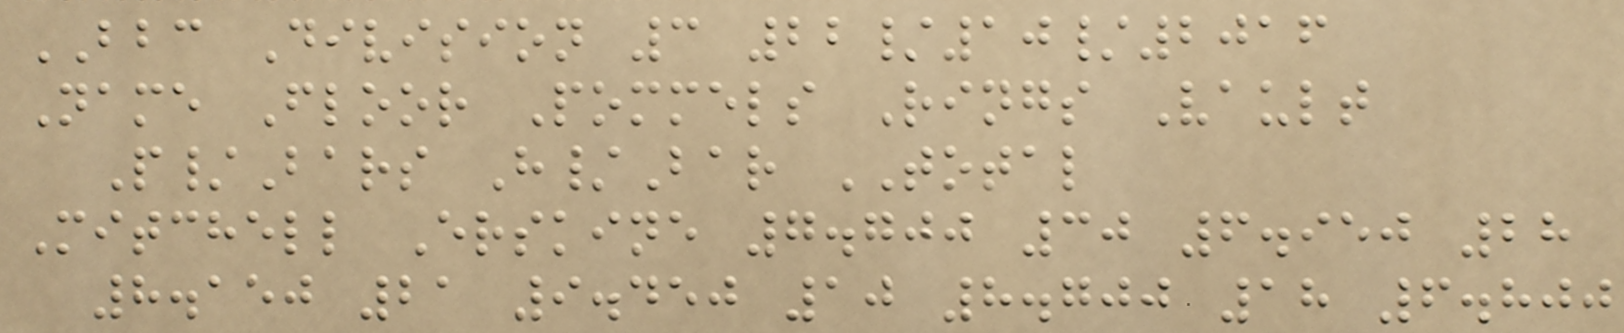BBC Division 3 22/10/2016
Name Floor Pommels Rings Vault
P/Bars H/Bar TOTAL
Mitchell Erskine 7.700 30 6.950 28
8.150 21 9.450 10 8.700 18 6.800
